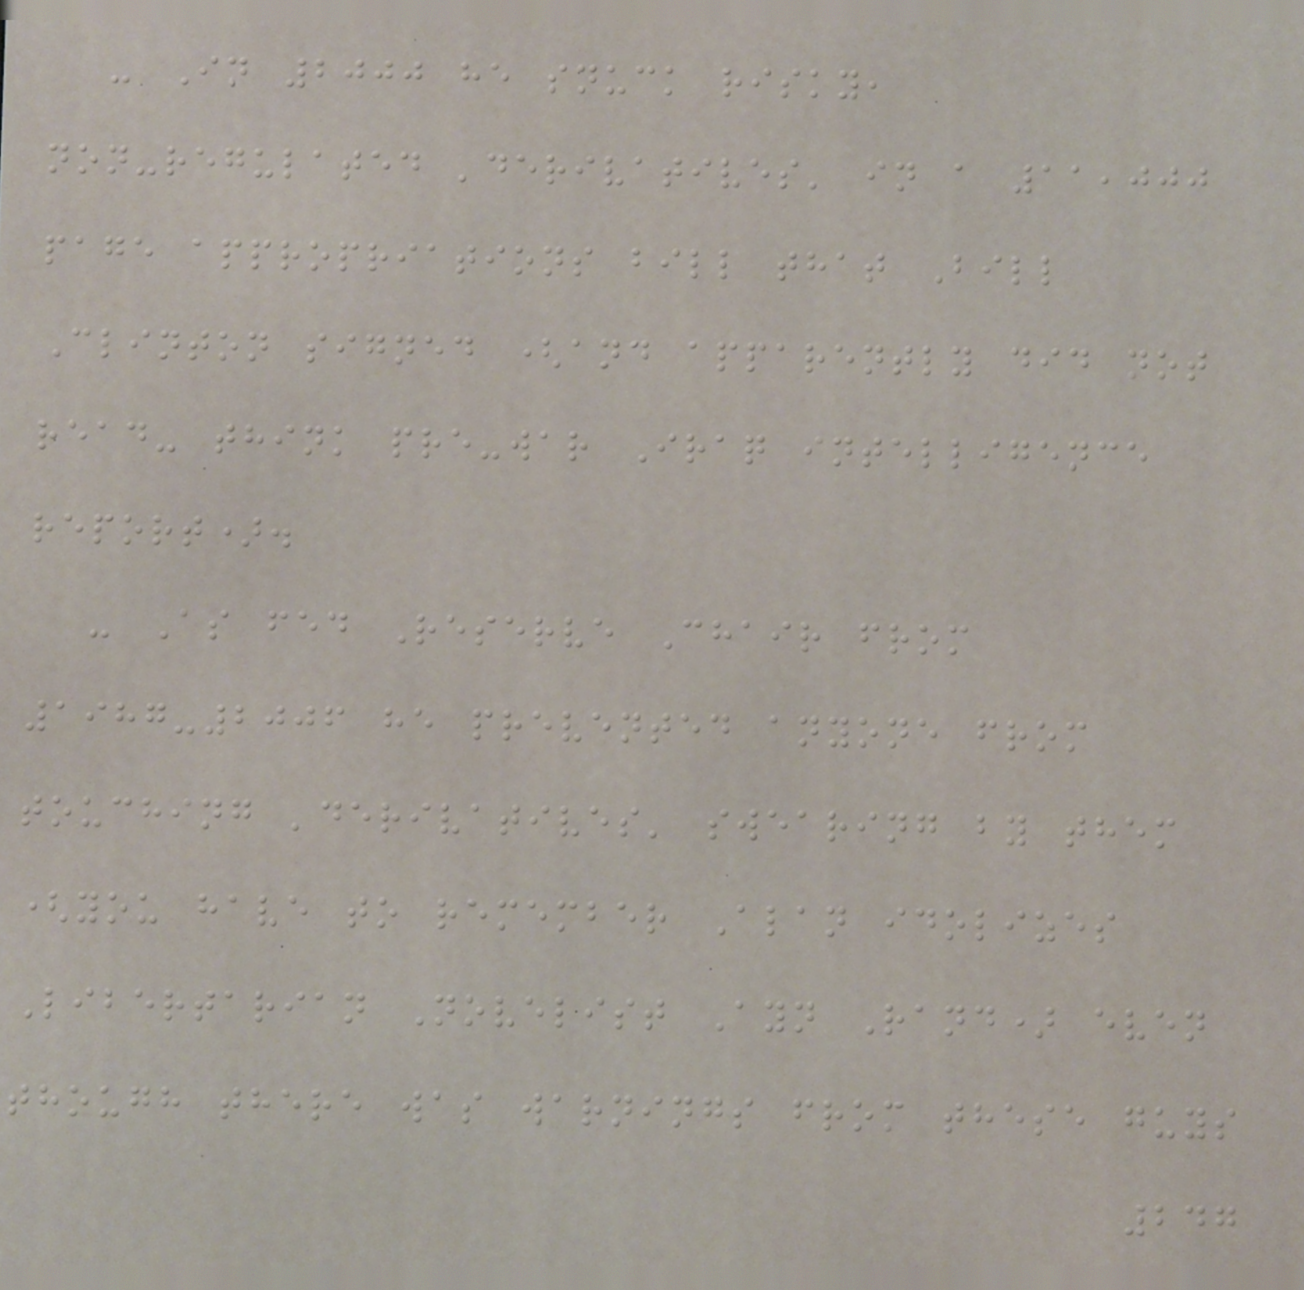- In 2000 he snuck risky,
non-regulated 'derivatives' in a 11,000
page appropriations bill that Bill
Clinton signed (and apparently did not
read- think pre-war Iraq intelligence
report).
- As fed Reserve Chair from
1987-2006 he prevented anyone from
touching 'derivatives' swearing by them
(you have to remember Alan idolizes
Libertarian Novelist Ayn Rand) even
though there was warnings from these guys
247
